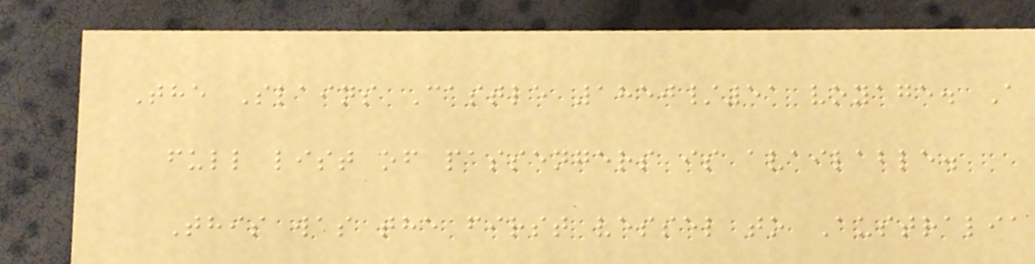The Slains Castle 1850/51 voyage. A
full list of passengers is available.
This was the first vessel to Australia
